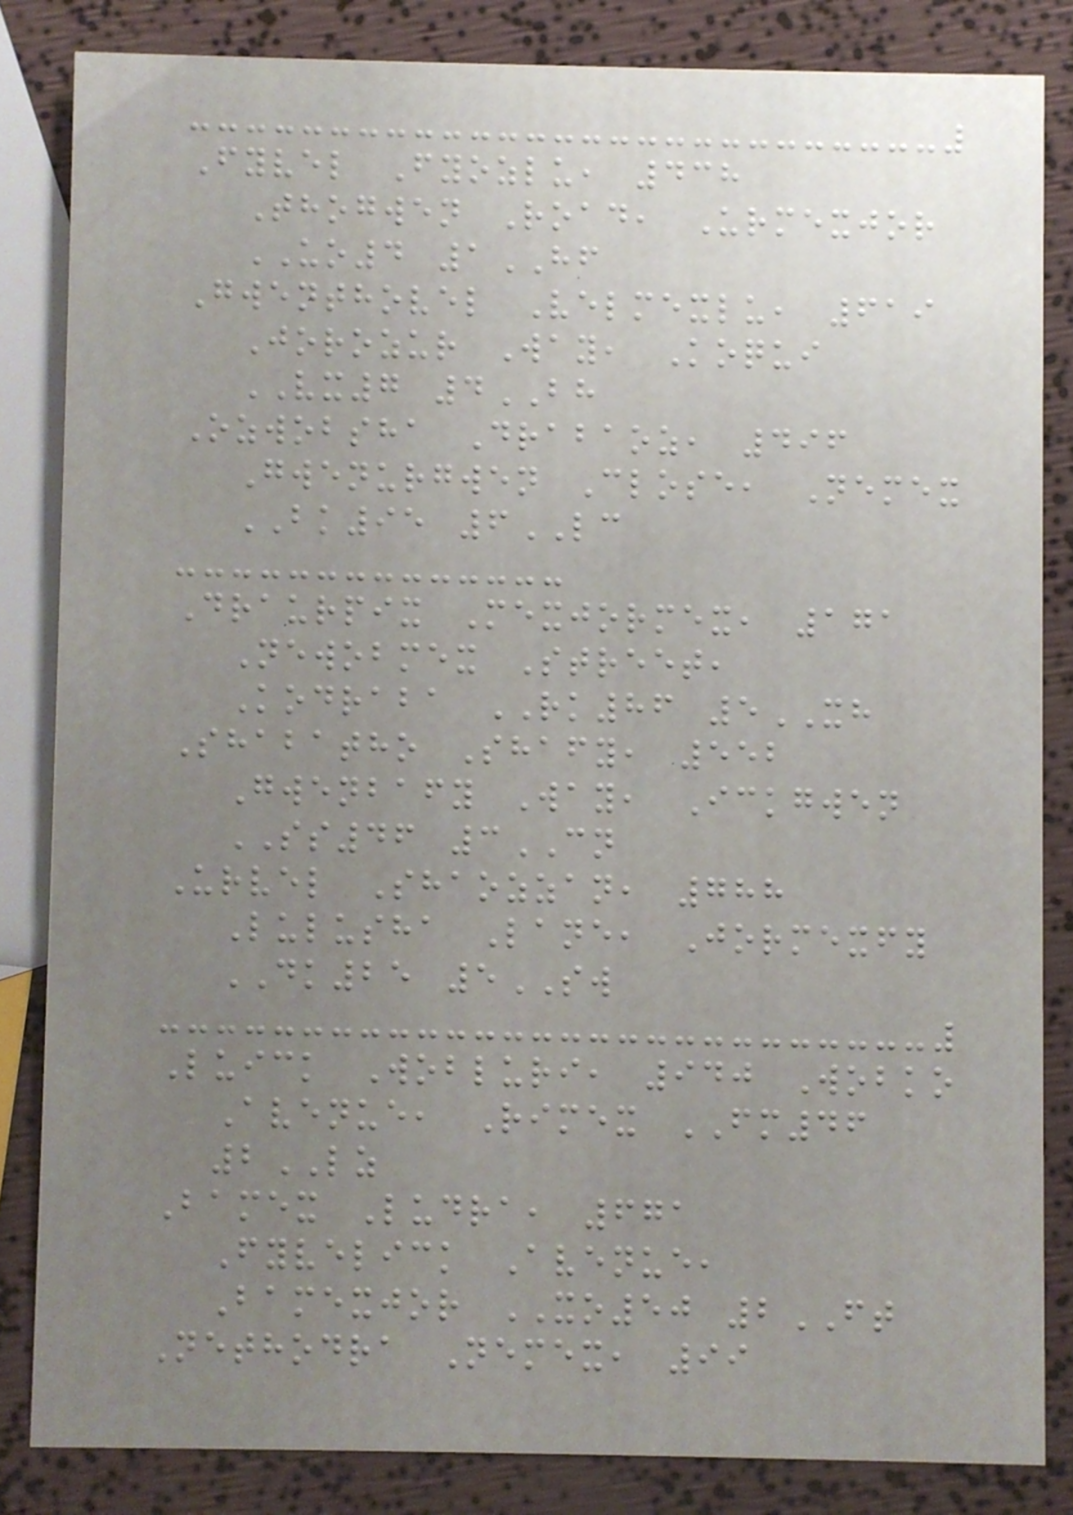Fyvel Fyozlu, 438
Thogwen Road, Urmexjor
UO4 1HF
Gwenthovel Velmexlu, 619
Jorozur Way, Koqui
VX7 4BH
Ozwobsha Drabaoz, 496
Gwenurgwen Close, Nemex
BK95 6LC
Draurpix Mexjormex, 171
Newobmex Street,
Kodraba RK86 5XH
Shabatho Shafy, 552
Gwenbafy Way, Ickgwen
SS46 3CN
Urvel Shaozzan, 788
Lulusha Lane, Jormexfy
DK25 5SW
Luick Wobluri, 940 Wobko
Avenue, Rimex FM46
2LZ
Bamex Ludra, 671
Fyvelick Avenue,
Bamexjor XO50 2FT
Nethodra Nemex, 99
